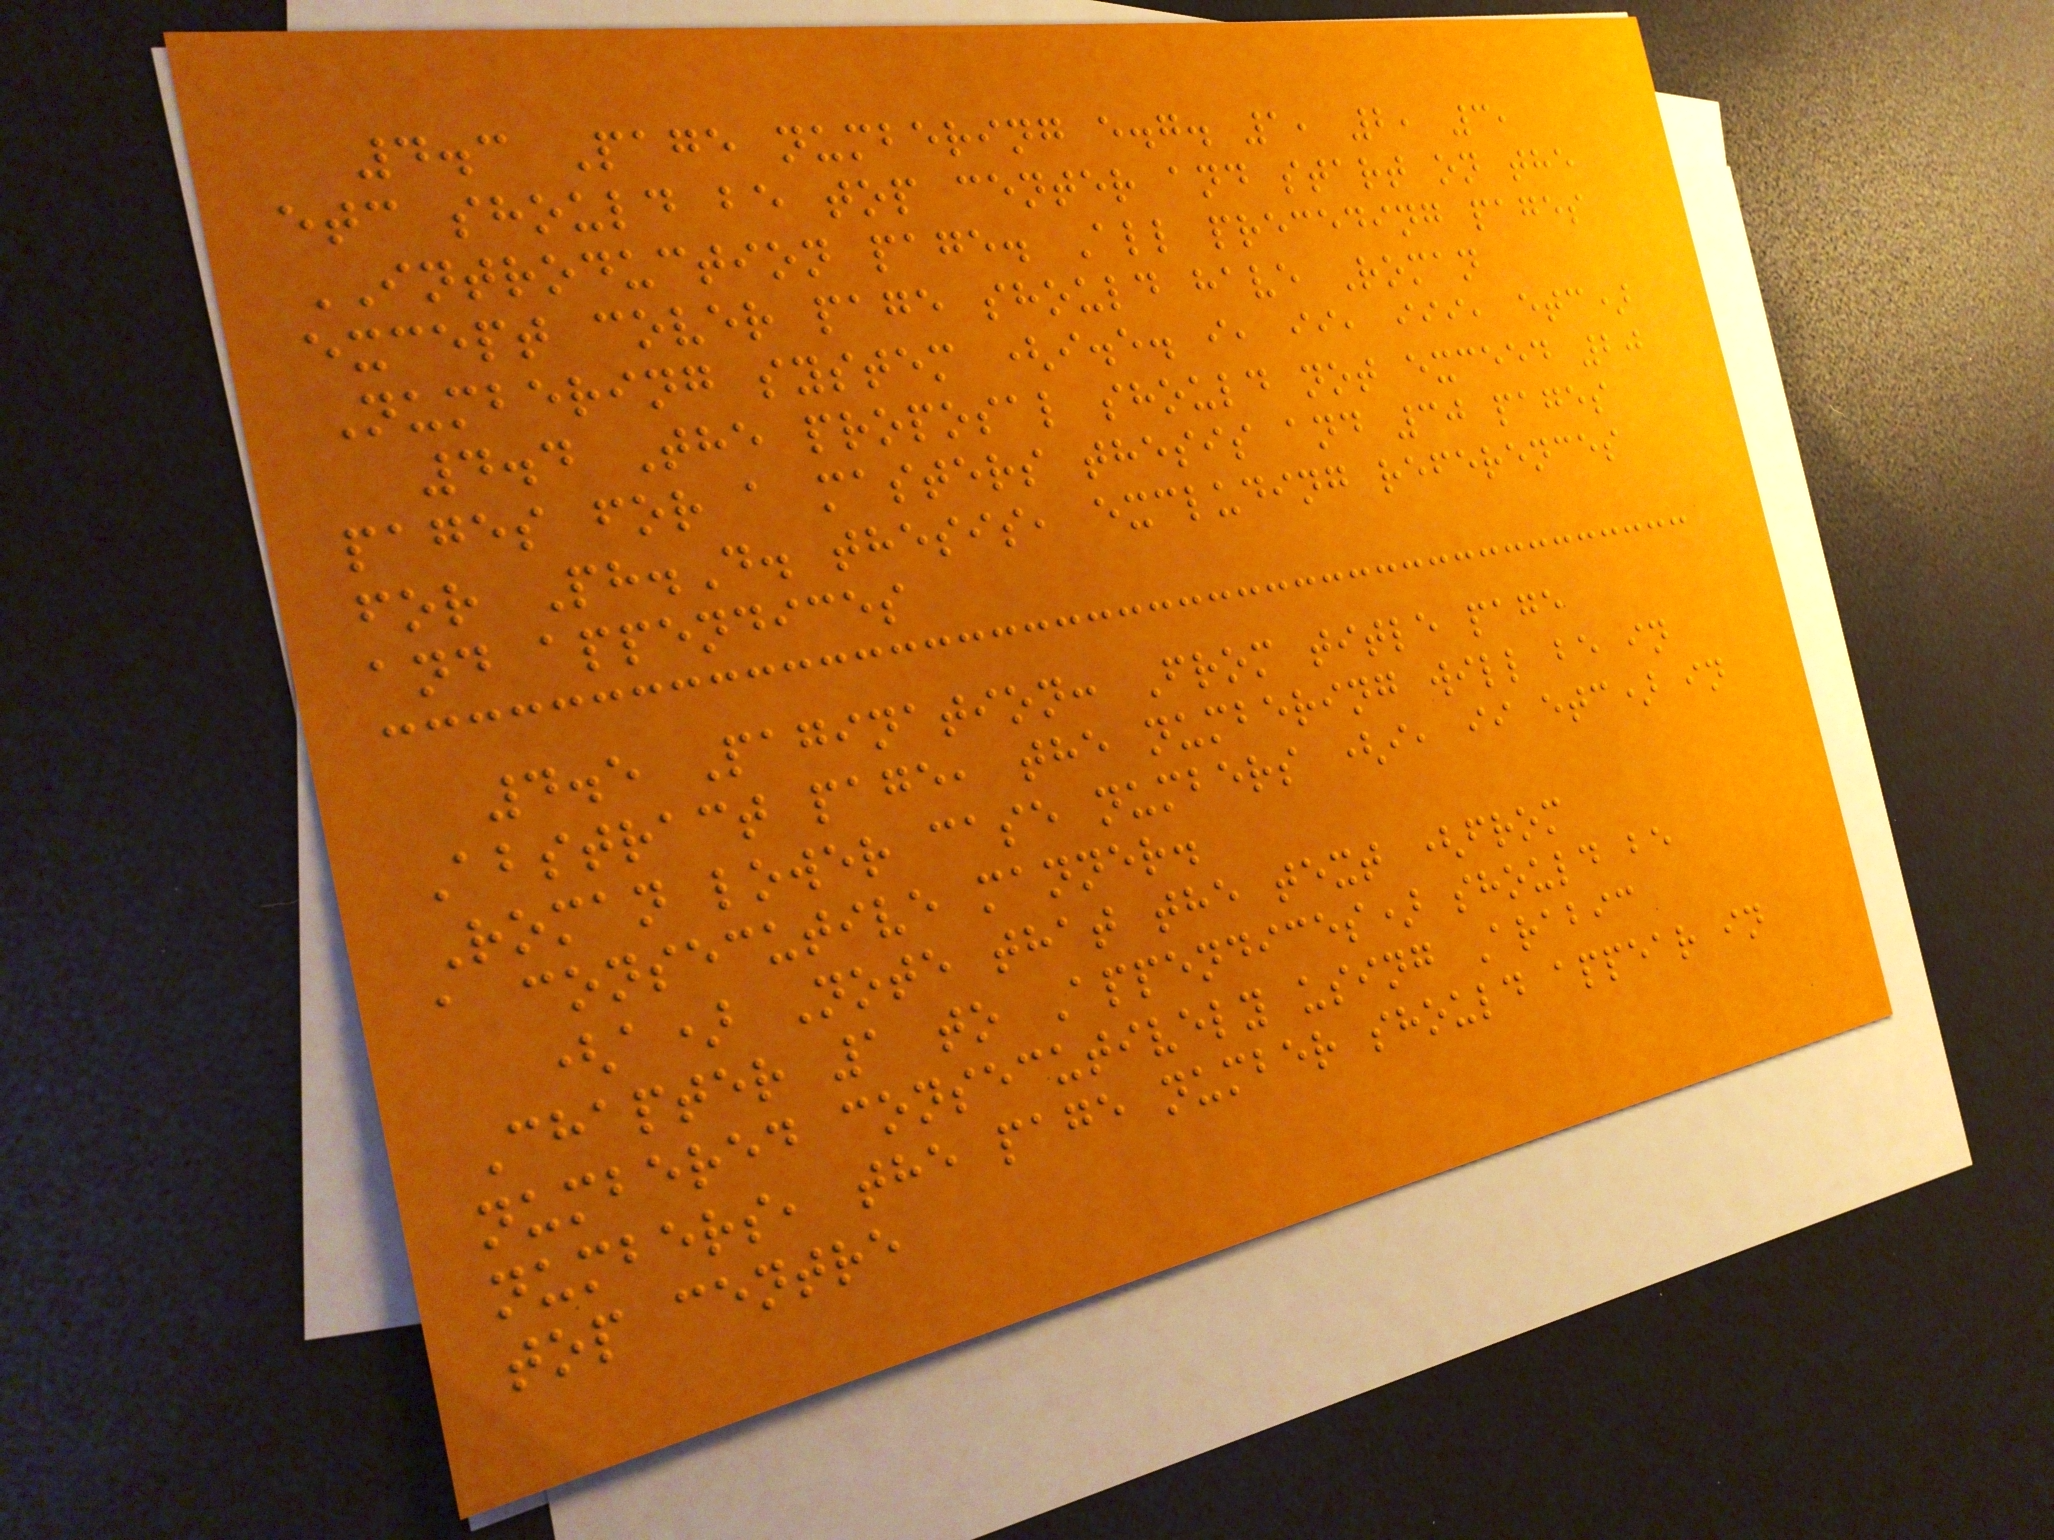4.3 Page numbering e.g. 1, 2, 3,
etc should be top center and start on the
INTRODUCTION page. All preceding pages
except cover page should have Roman
Numbering system (i.e. i, ii, iii, etc)
4.4 The proposal should not exceed 20
pages for a masters thesis and 30 pages
for Ph.D. thesis, excluding references
and appendices
4.5 Pagination: From title page
Abstract page, the numbering will be in
Roman lower case numbers (i, ii etc) in
a consecutive manner.
(a) Note that the text (from
Chapter 1 to Appendices) should be
numbered consecutively using Arabic
numbers, the page number should appear in
top centre
